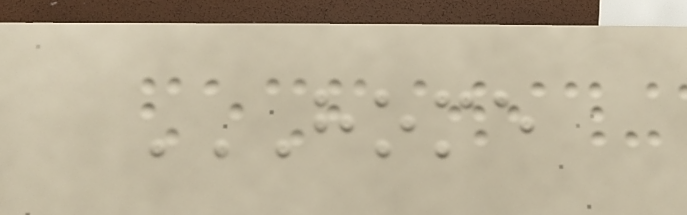HOME
